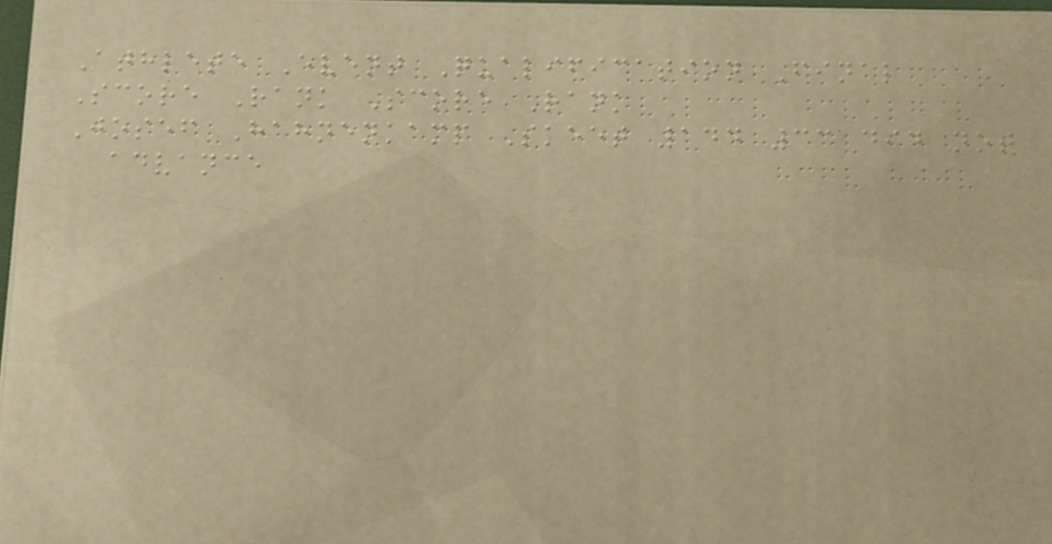Athlete Event Qualification Final
Score Rank Score Rank
Josef Hahnenkamp Skeet 144 33 did not
advance
